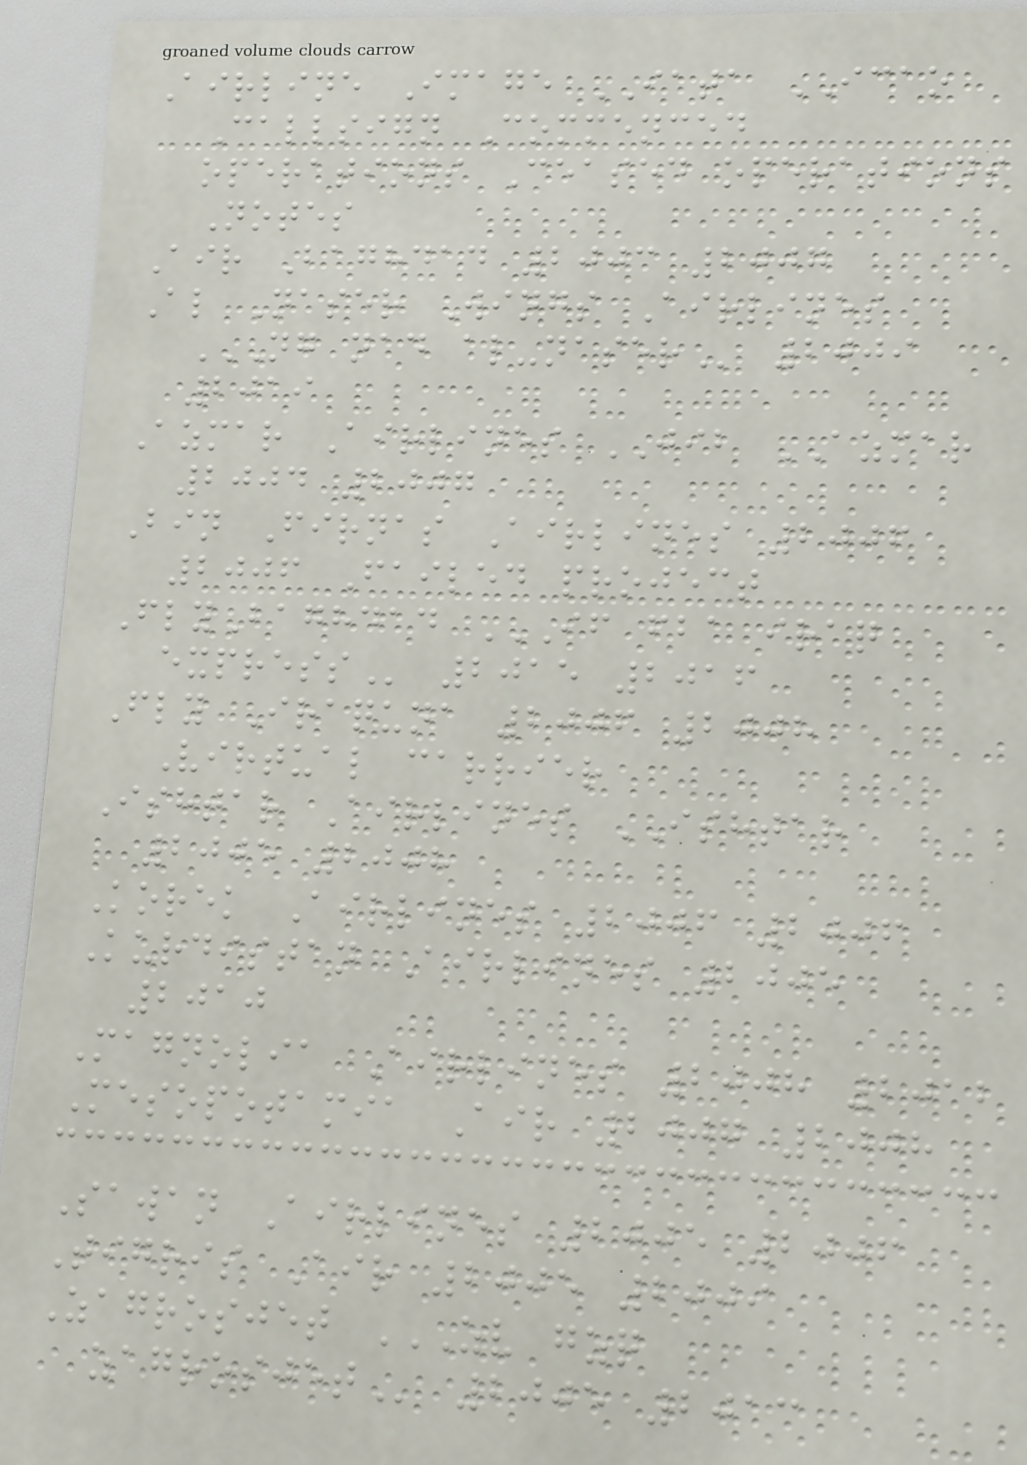Airline Image IATA ICAO
Callsign Commenced
operations Ceased operations
Notes
Air Baghdad 2003 2007
Al Naser Wings Airlines
NG NAD AL-NASER 2009
2019
Azmar Airlines JIB AZMAR
2004 2007
Bin Firnas Airlines 2006
2006 Failed project
FlyBaghdad IF FBA IRAQ
EXPRESS 2015 2016
Fly Iraquna 2006 2008
Virtual carrier
Ishtar Airlines ISHTAR
2005 2008
Korek Airlines 2006 2006
Kurdistan Airlines 2005
2010
Magnolia Airlines 2008 2012
Mesopotamia Air 2007 2008
Sawan Airlines 2005 2006
Tigris Air 2005 2009
Zagrosjet ZV GZQ
ZAGROSJET 2005 2013
